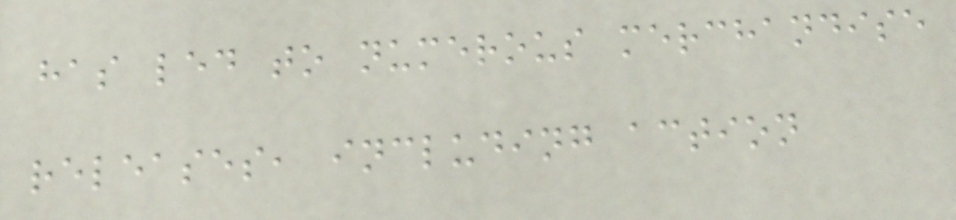has led to numerous merchandise
releases, including action
